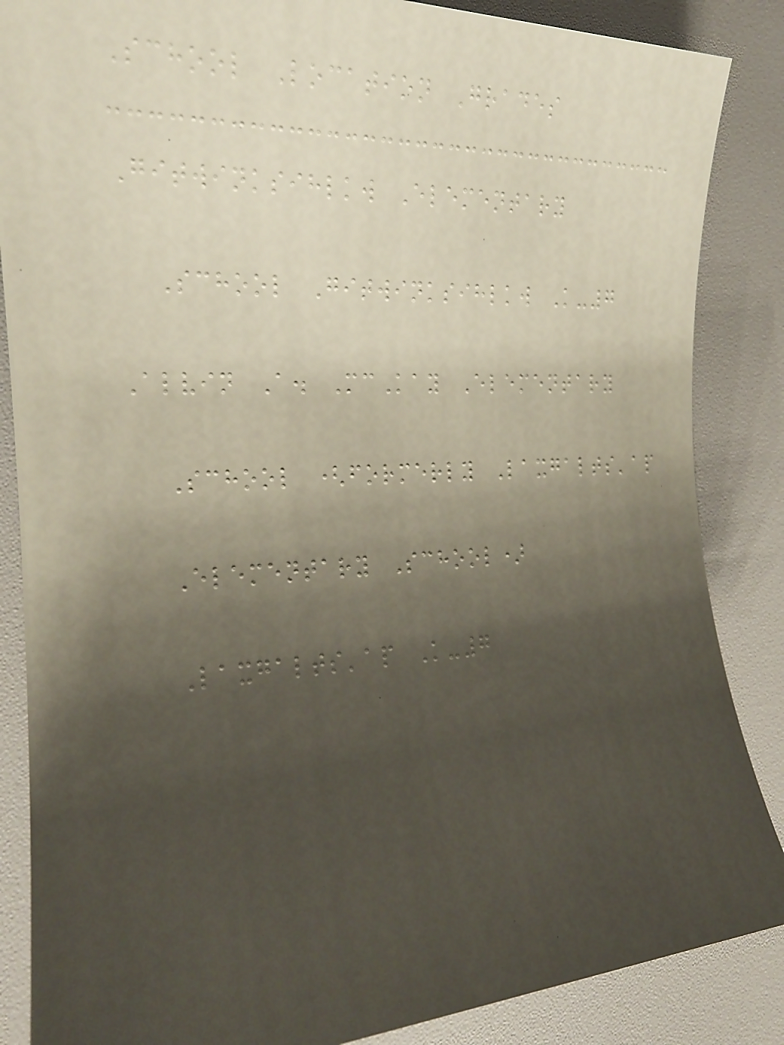School Location Grades
Gitwinksihlkw Elementary
School Gitwinksihlkw K-7
Alvin A. McKay Elementary
School (formerly Laxgalts'ap
Elementary School)
Laxgalts'ap K-7
